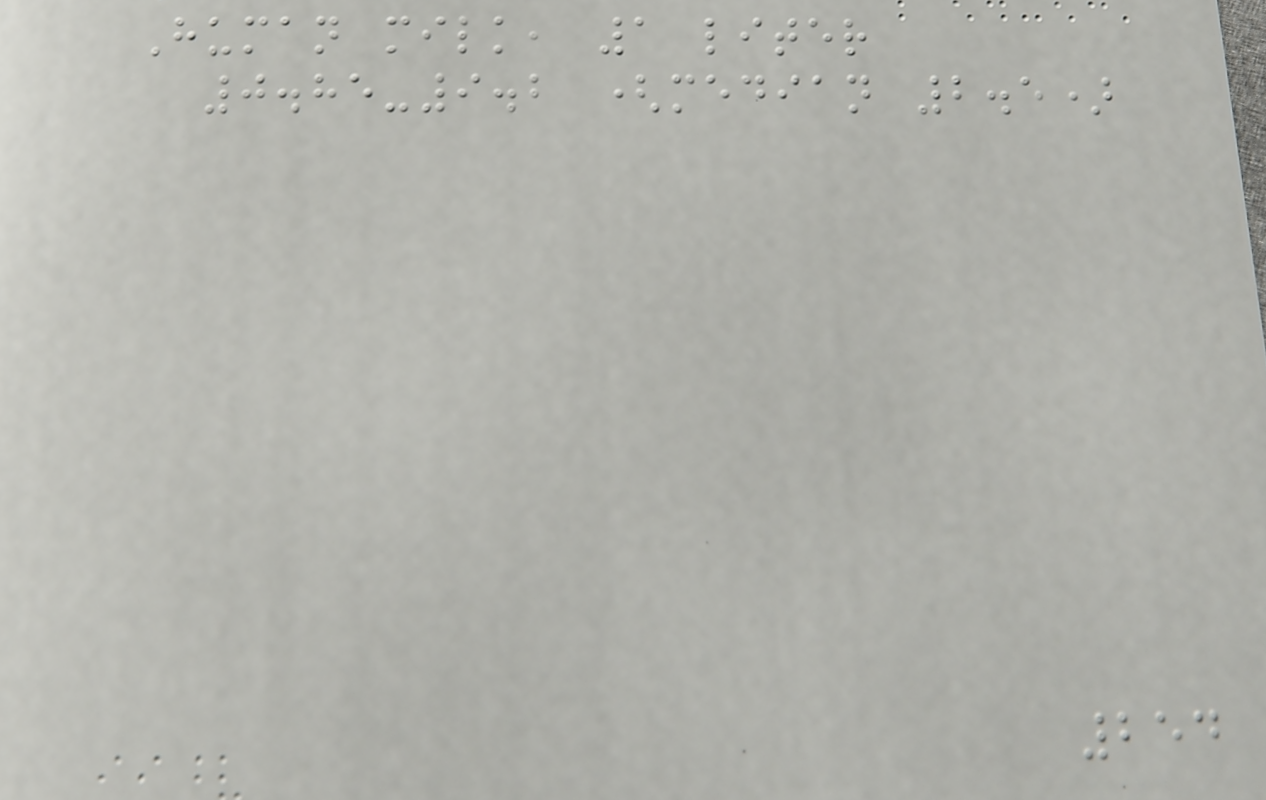Human milk, 1 liter
0.85-9.2 (median 2.5)
254
